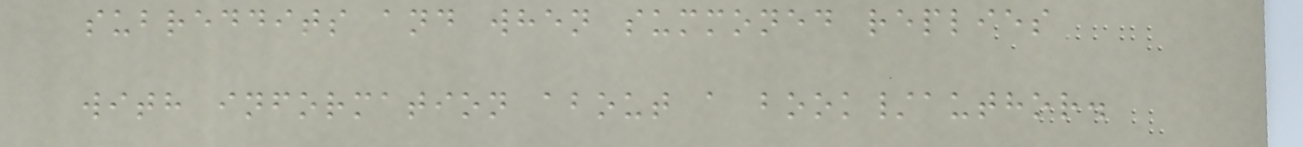subreddits and when summoned replies
with information about a book/author.
